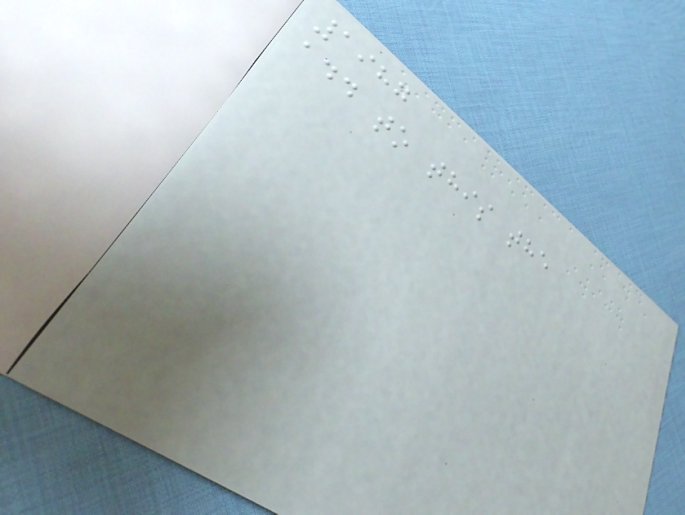1987
add to this the
